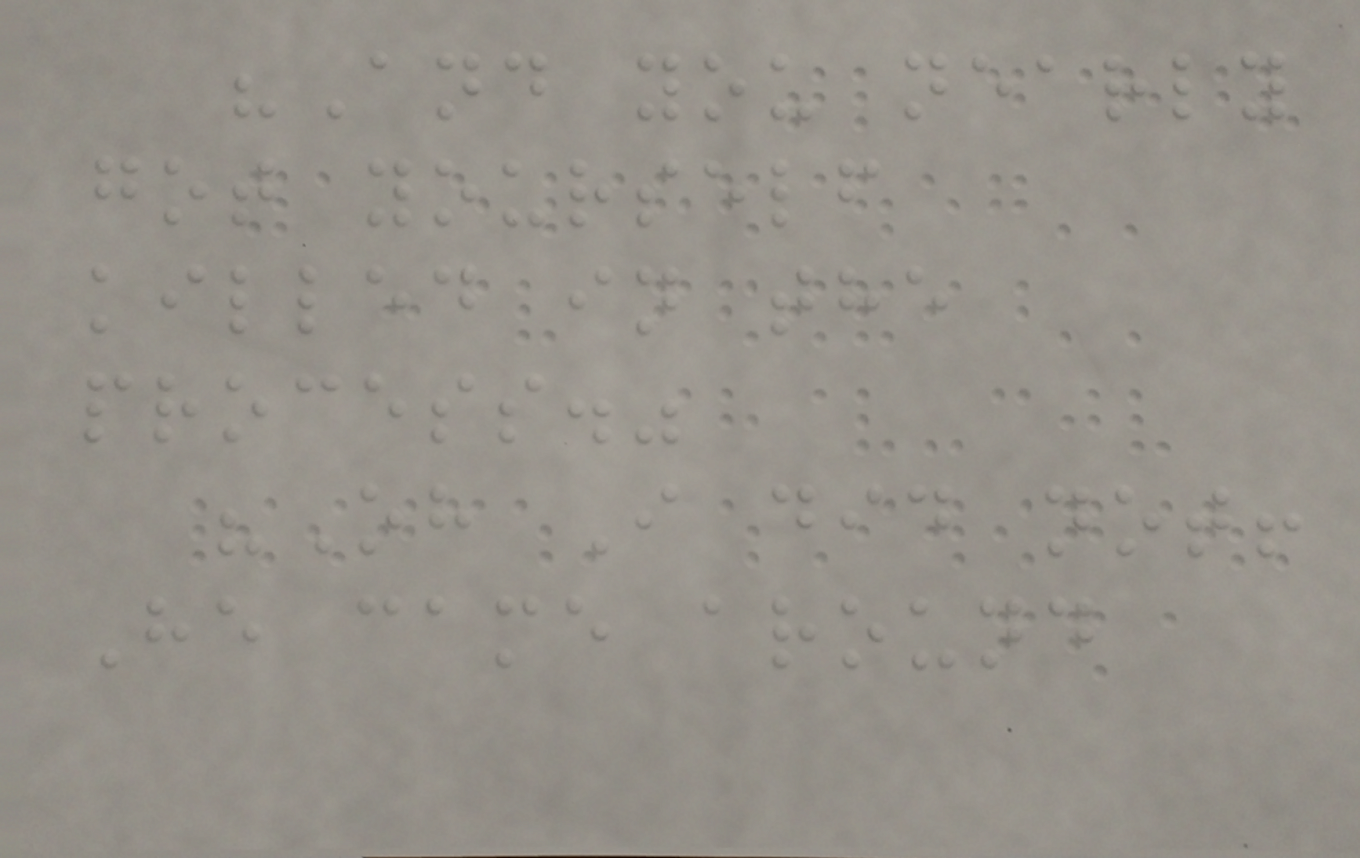"And you nearly
got yourself
killed in the
process."
"Oh I did not!
He came around
